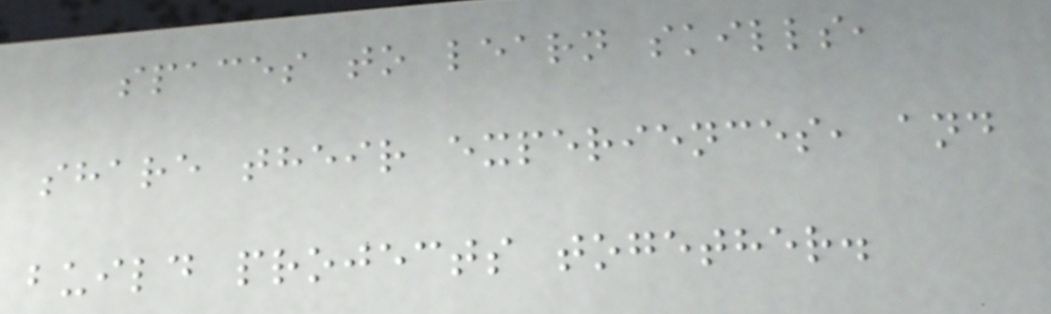spaces to learn skills,
share their experiences, and
build projects together.
